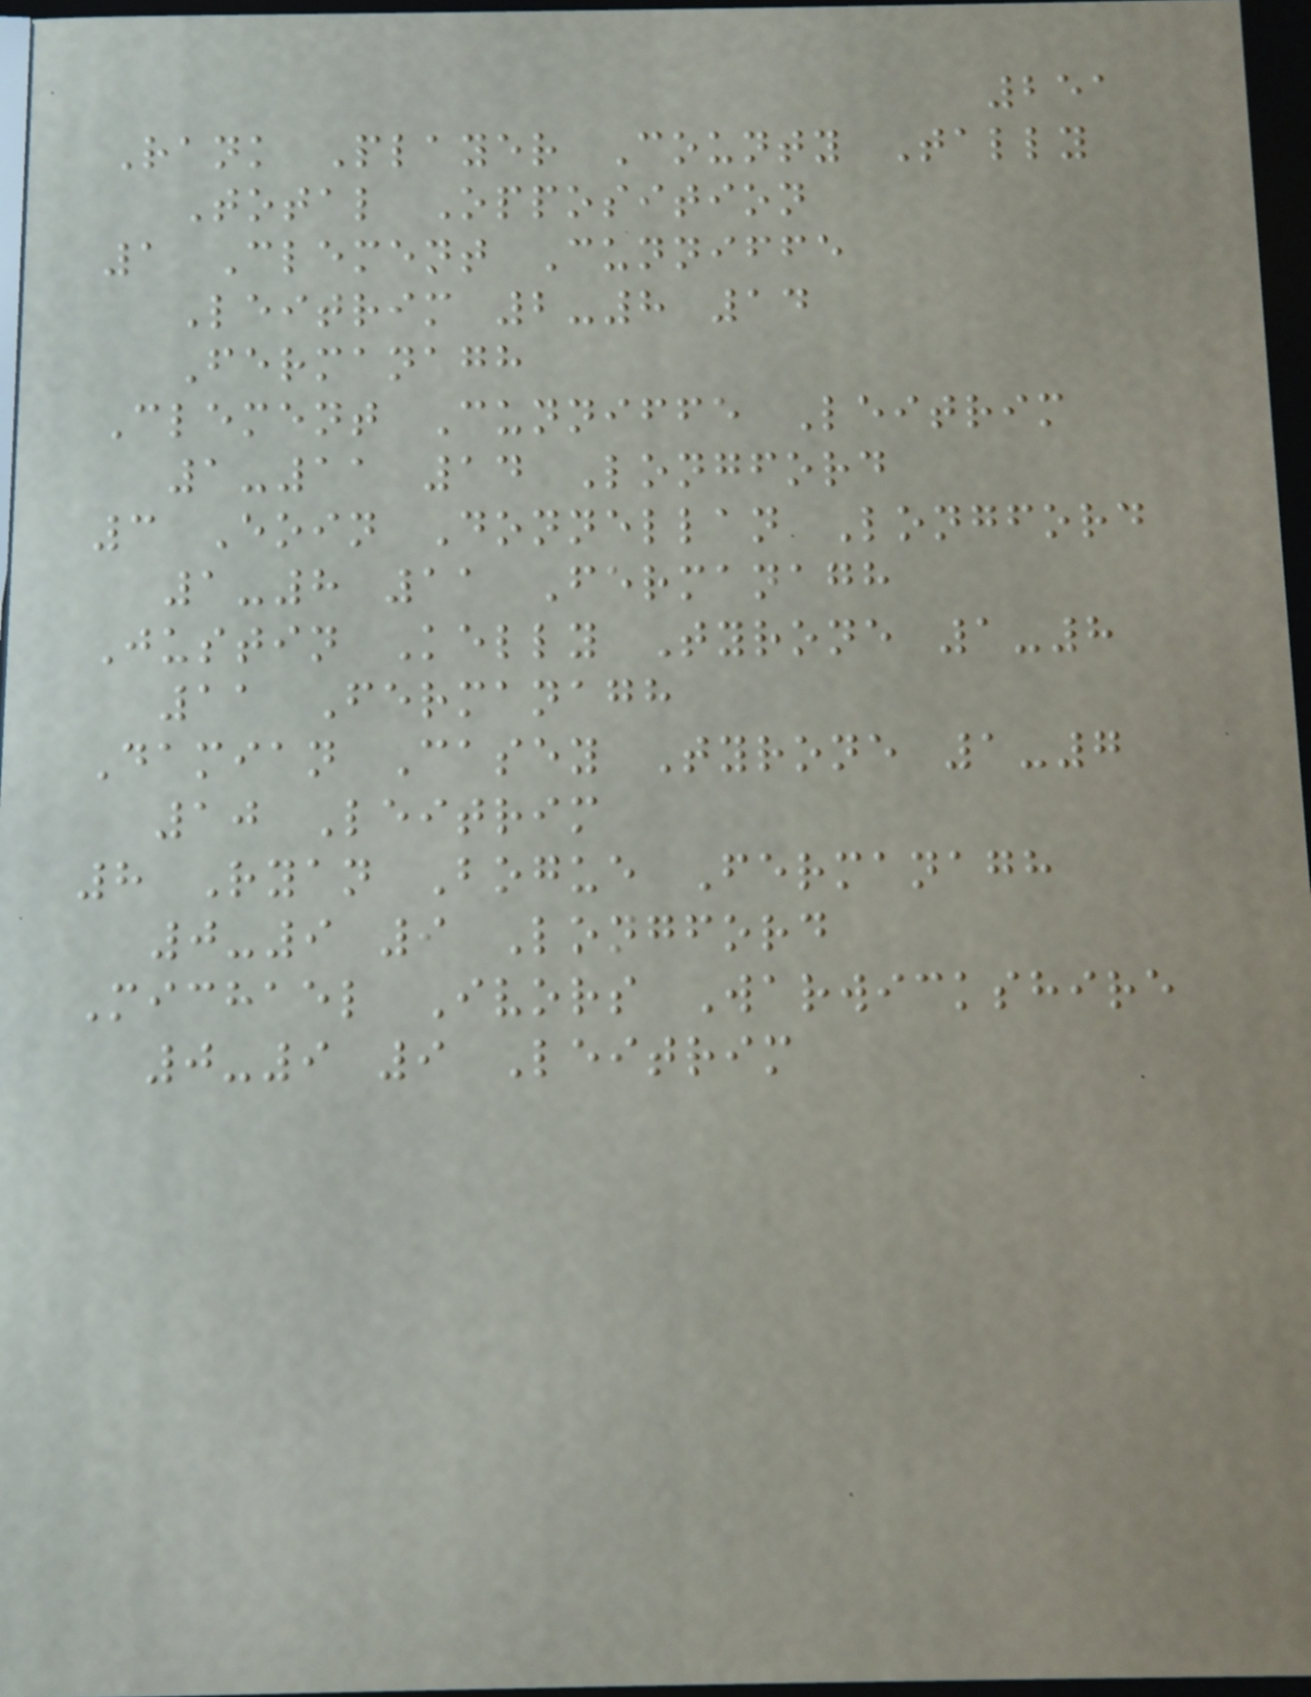251
Rank Player County Tally
Total Opposition
1 Clement Cunniffe
Leitrim 2-8 14
Fermanagh
Clement Cunniffe Leitrim
1-11 14 Longford
3 Eoin Donnellan Longford
1-8 11 Fermanagh
Justin Kelly Tyrone 1-8
11 Fermanagh
Damian Casey Tyrone 1-7
10 Leitrim
8 Ryan Bogue Fermanagh
0-9 9 Longford
Michael Ivors Warwickshire
0-9 9 Leitrim
